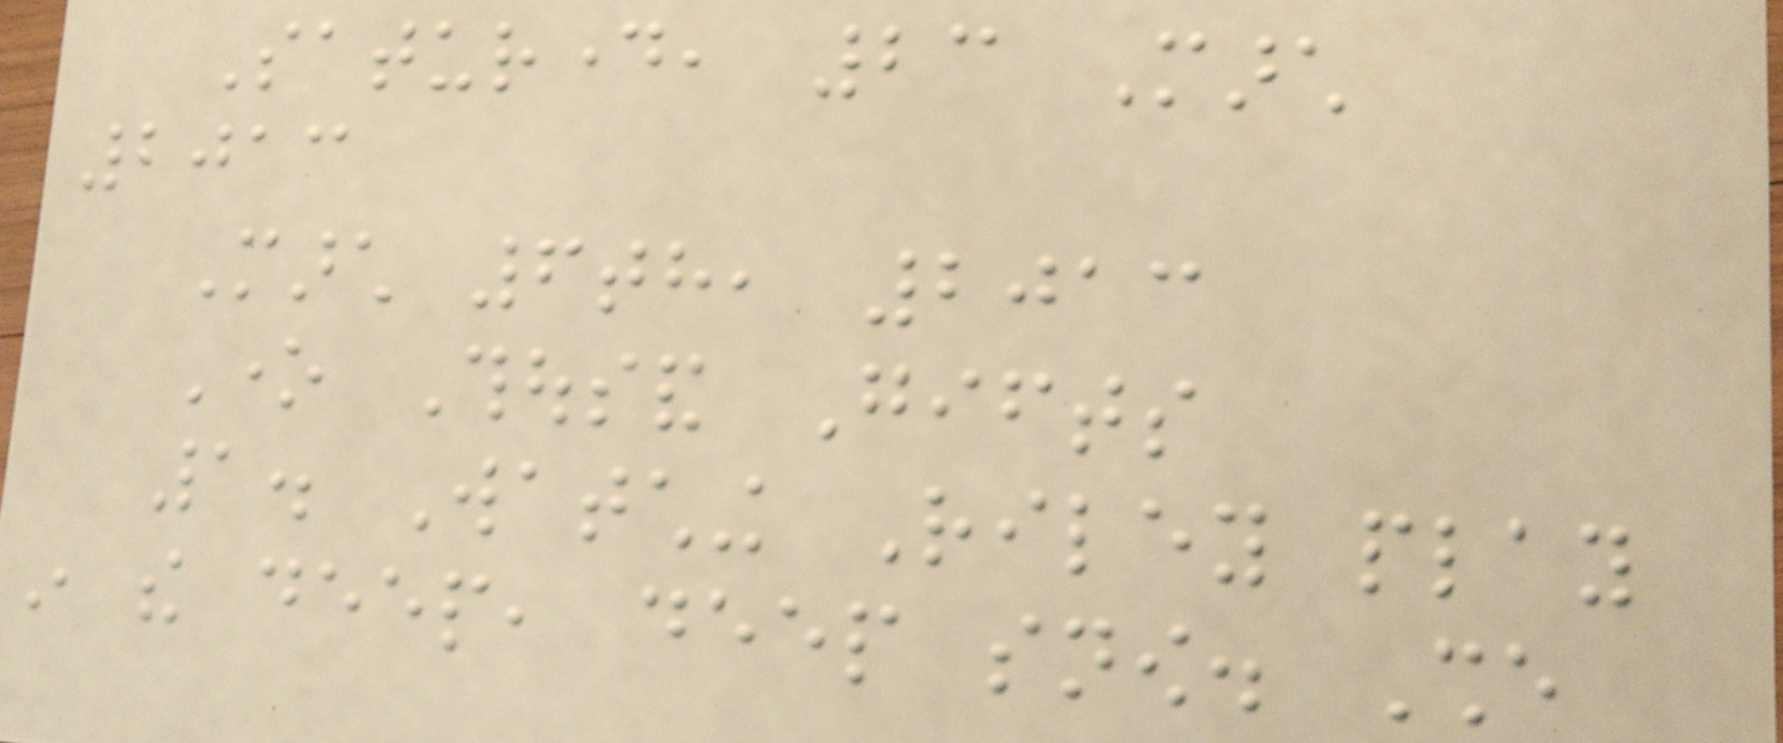Saturday, 23 March
2013
March 6th, 2013
One Thousand Gifts
1. Watching Riley play
in the deep, deep snow. She
